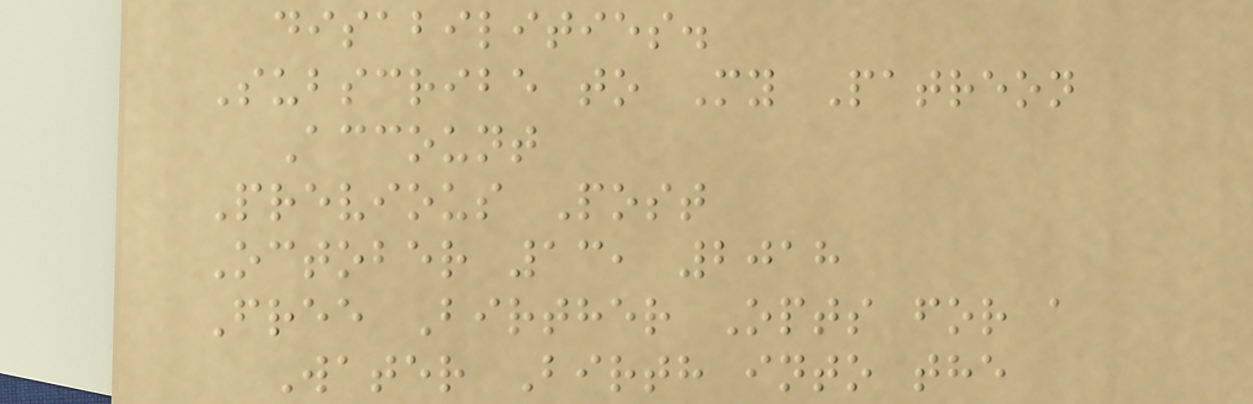disabilities.
Subscribe to My Patreon
Account
Previous Post
October 13, 2018
Free Birther Opts for a
Water Birth into the
